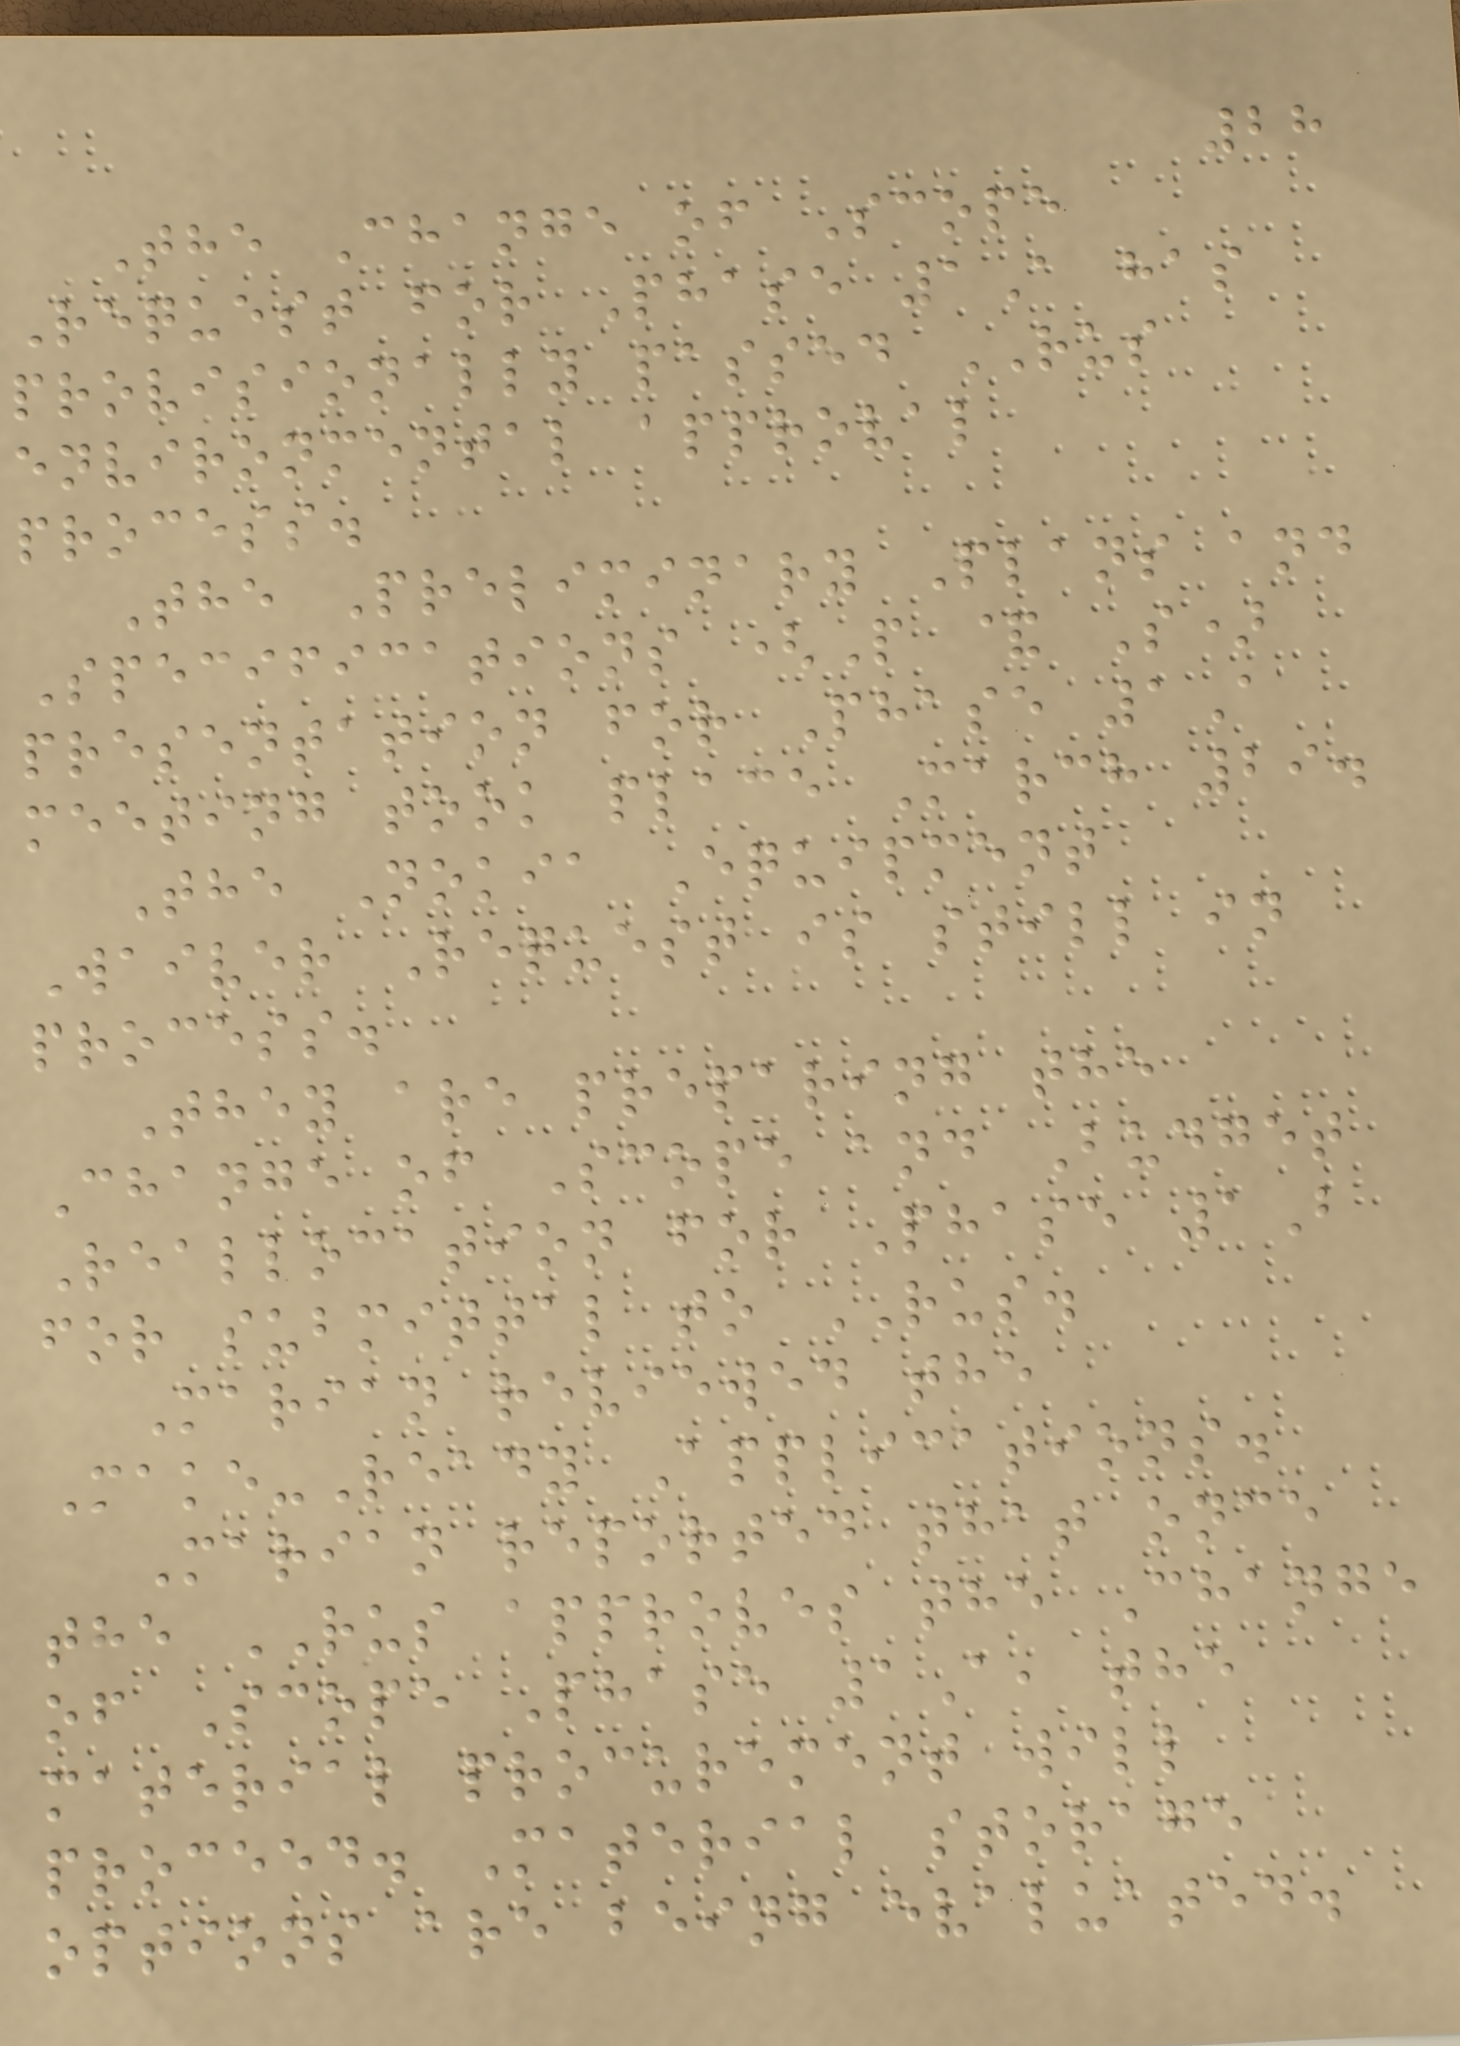28
The Change of Scope
Request for Phase 1A has
provisionally passed RUS
environmental approval
process.
The Preliminary Plans and
Specifications (P & S)
presentation for Phase 1A
meeting took place March 29.
The Nokia Equipment
Waiver Request is still in
process.
They are preparing the
Change of Scope and Budget
Reallocation for Phase 1B
for submittal to RUS.
Marian reviewed the
Make-Ready Applications.
Marian reported that once
the RUS approves the Change
of Scope Phase 1A, the
material procurement will
proceed. Material storage
options are being evaluated.
